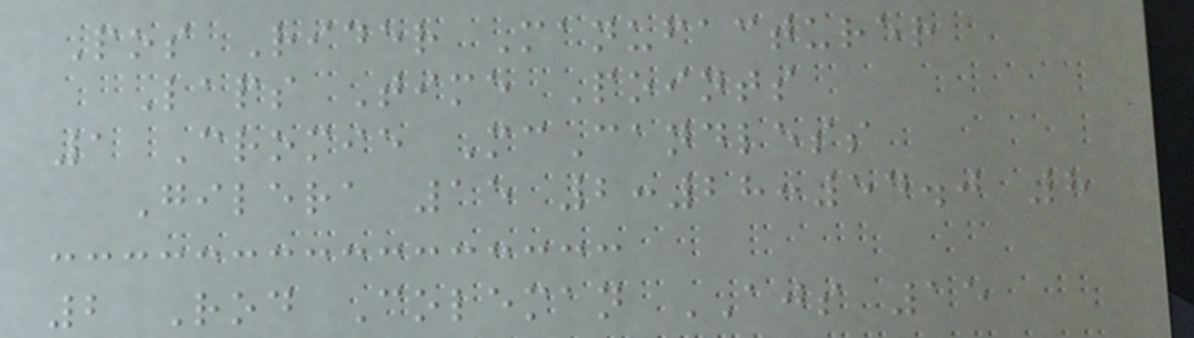Pos Rider Manufacturer
Laps Time Points
1 Cromie McCandless
Gilera 15 2:28:54.0 8
2 Rod Coleman AJS 15
